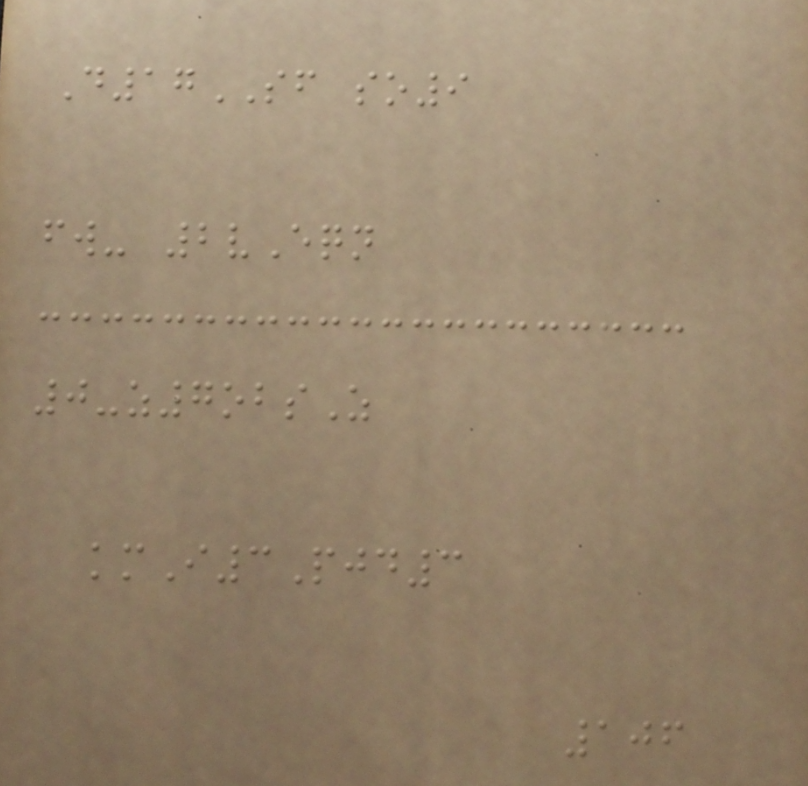D17SF so9
fw- 2vEqn
0-z7obsZ
kmI3Pjd3
106
